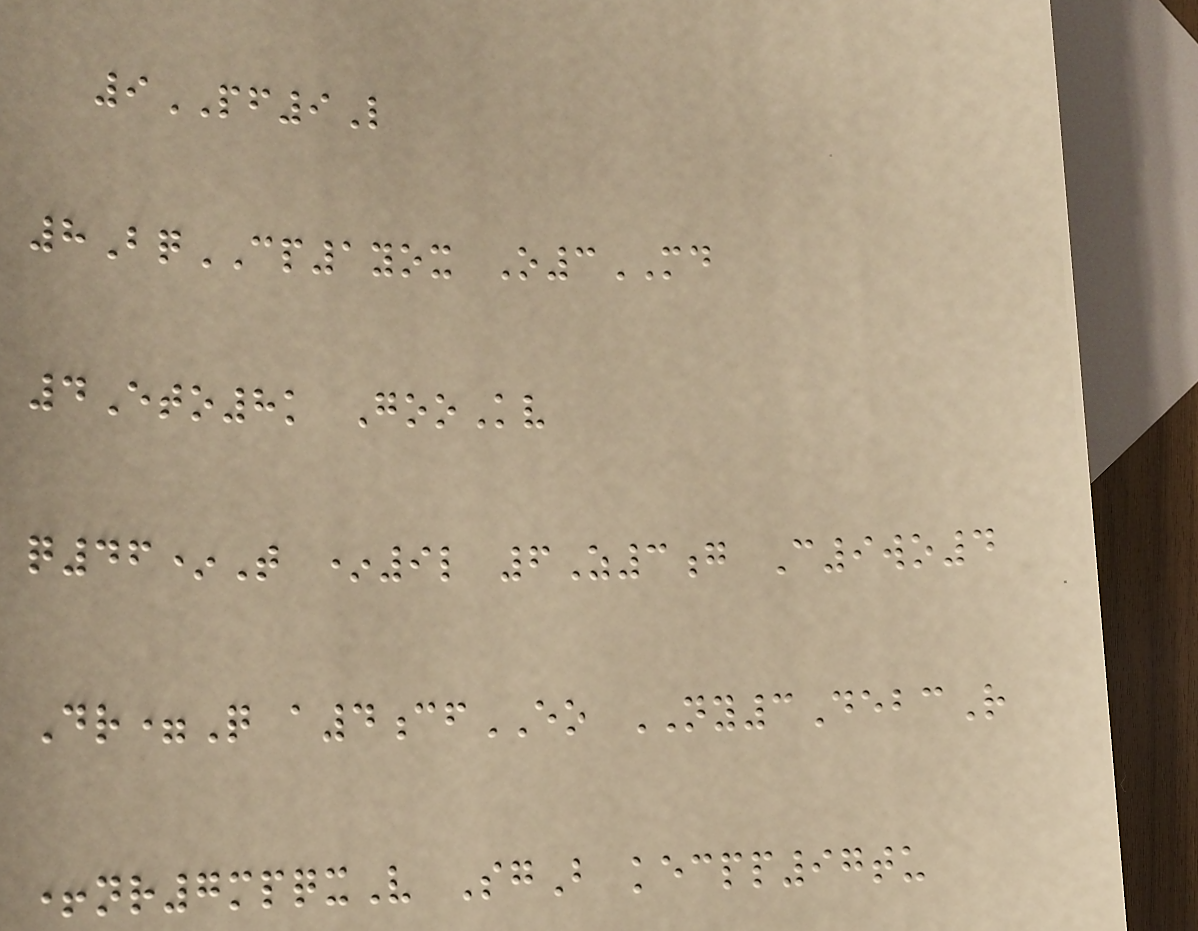9PF9L
8BqCP1yox O3MD
4Eto8k GooKv
q46*T *9l 6Z3g C9wo4
Dr=Q a4cfEO NY3DebcR
+nr7mpqxV SgB kecpp97tu
